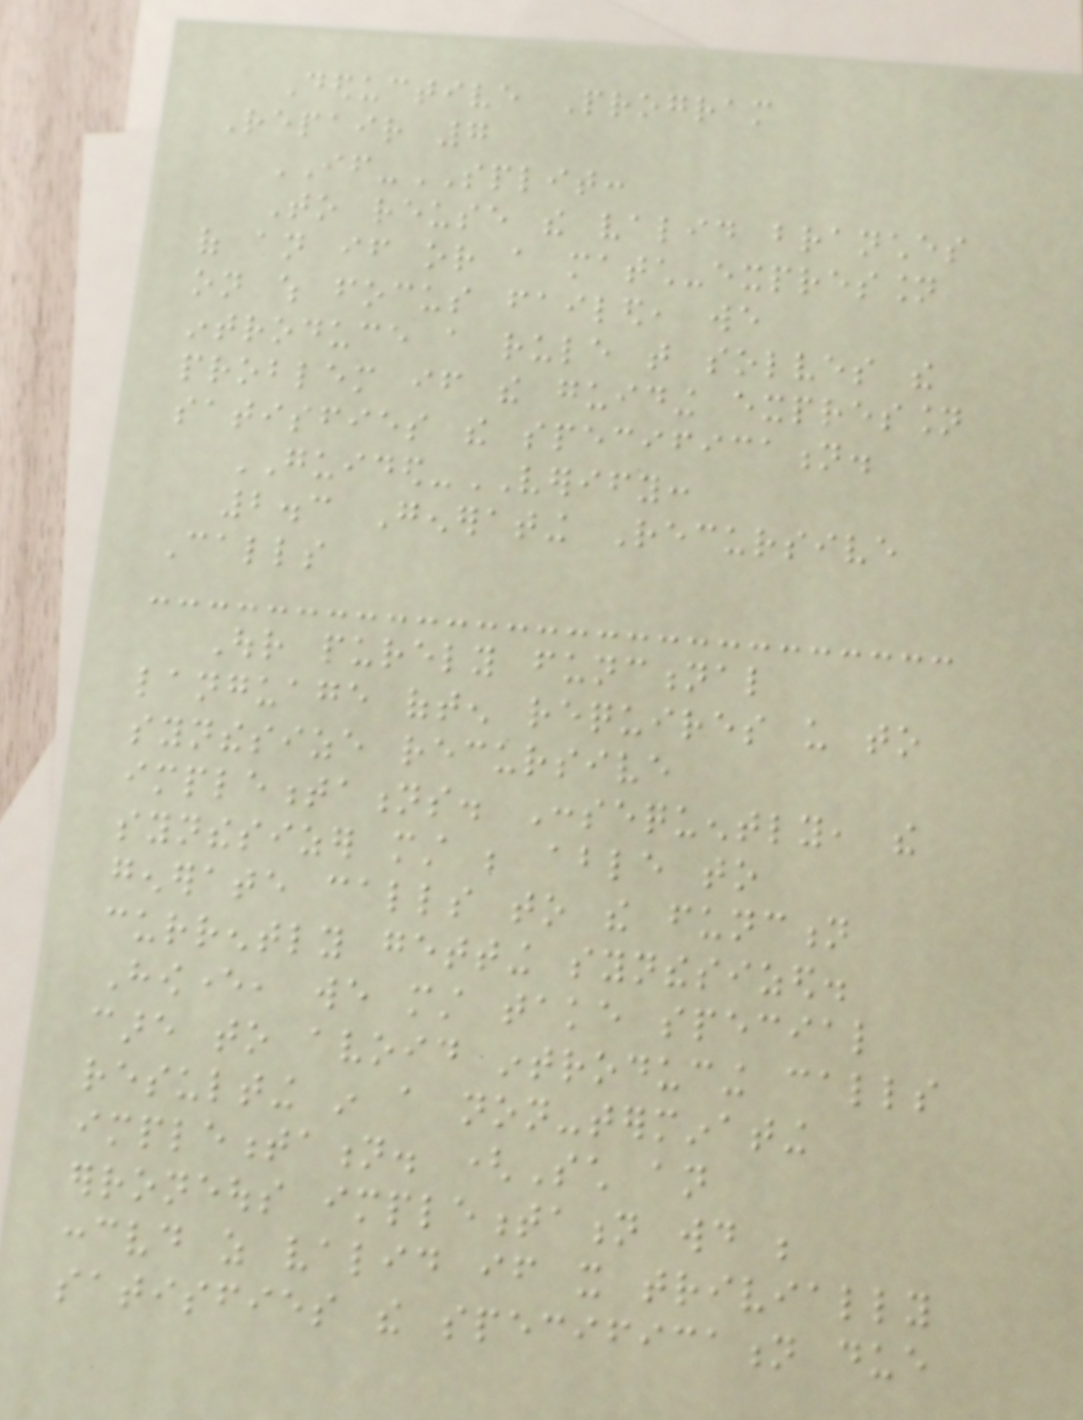Deductive Program
Repair 7
IF-SPLIT:
To reuse the valid branches
of an if or a match-expression
on which focus failed, we
introduce a rule that solves the
problem if the guiding expression
satisfies the specification.
GUIDED-VERIFY:
2.3 Generating Recursive
Calls
Our purely functional
language often requires us to
synthesize recursive
implementations. Consequently, the
synthesizer must be able to
generate calls to the function
currently getting synthesized.
However, we must take special
care to avoid introducing calls
resulting in a non-terminating
implementation. (Such an
erroneous implementation would be
conceived as valid if it trivially
satisfies the specification due
